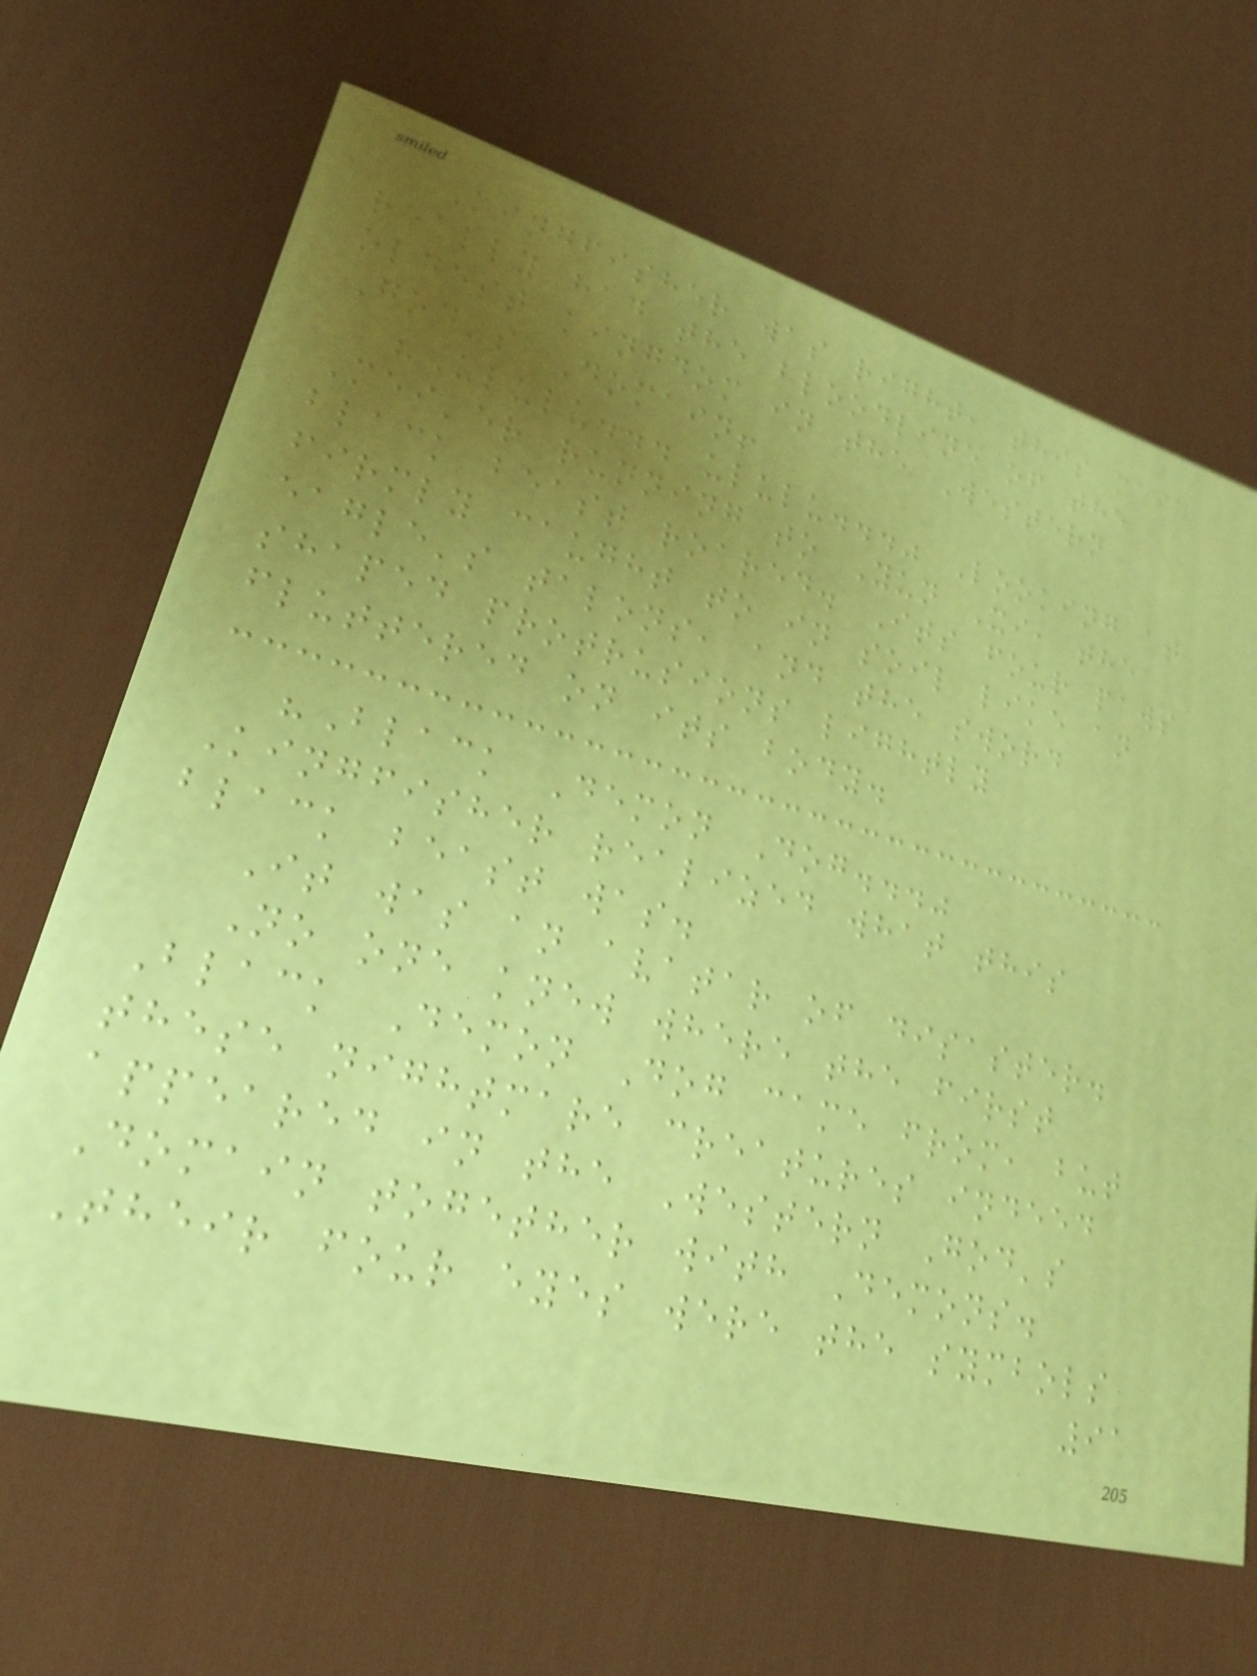Kingfisher was right, this maid
really had the bloodline of the
oldest kingdom in the Western
God's Domain!
"Ululu... ululu..." Looking at
Mei'er running to Yun Xi, the
black beast roared. Its four paws
firmly caught to in soil like an
eagle's talons, and the sword
shaped protrusions lightly
fluttered on its body.
"Black Demon Dog..."
Kingfisher realized what this
black beast was.
It was an avatar of disaster.
No one knew where the first
Black Demon Dog came from, but
these nightmare creatures indeed
appeared in the Western God's
Domain together with Demons.
Their four eyes were the symbols
91
